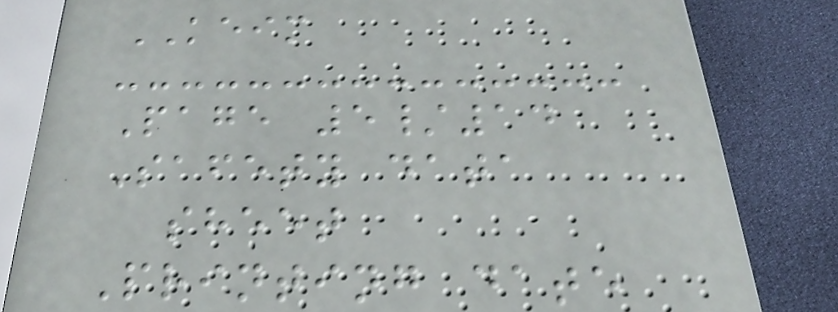KEIM
Page 5/14
Safety data
sheet
Printing date
